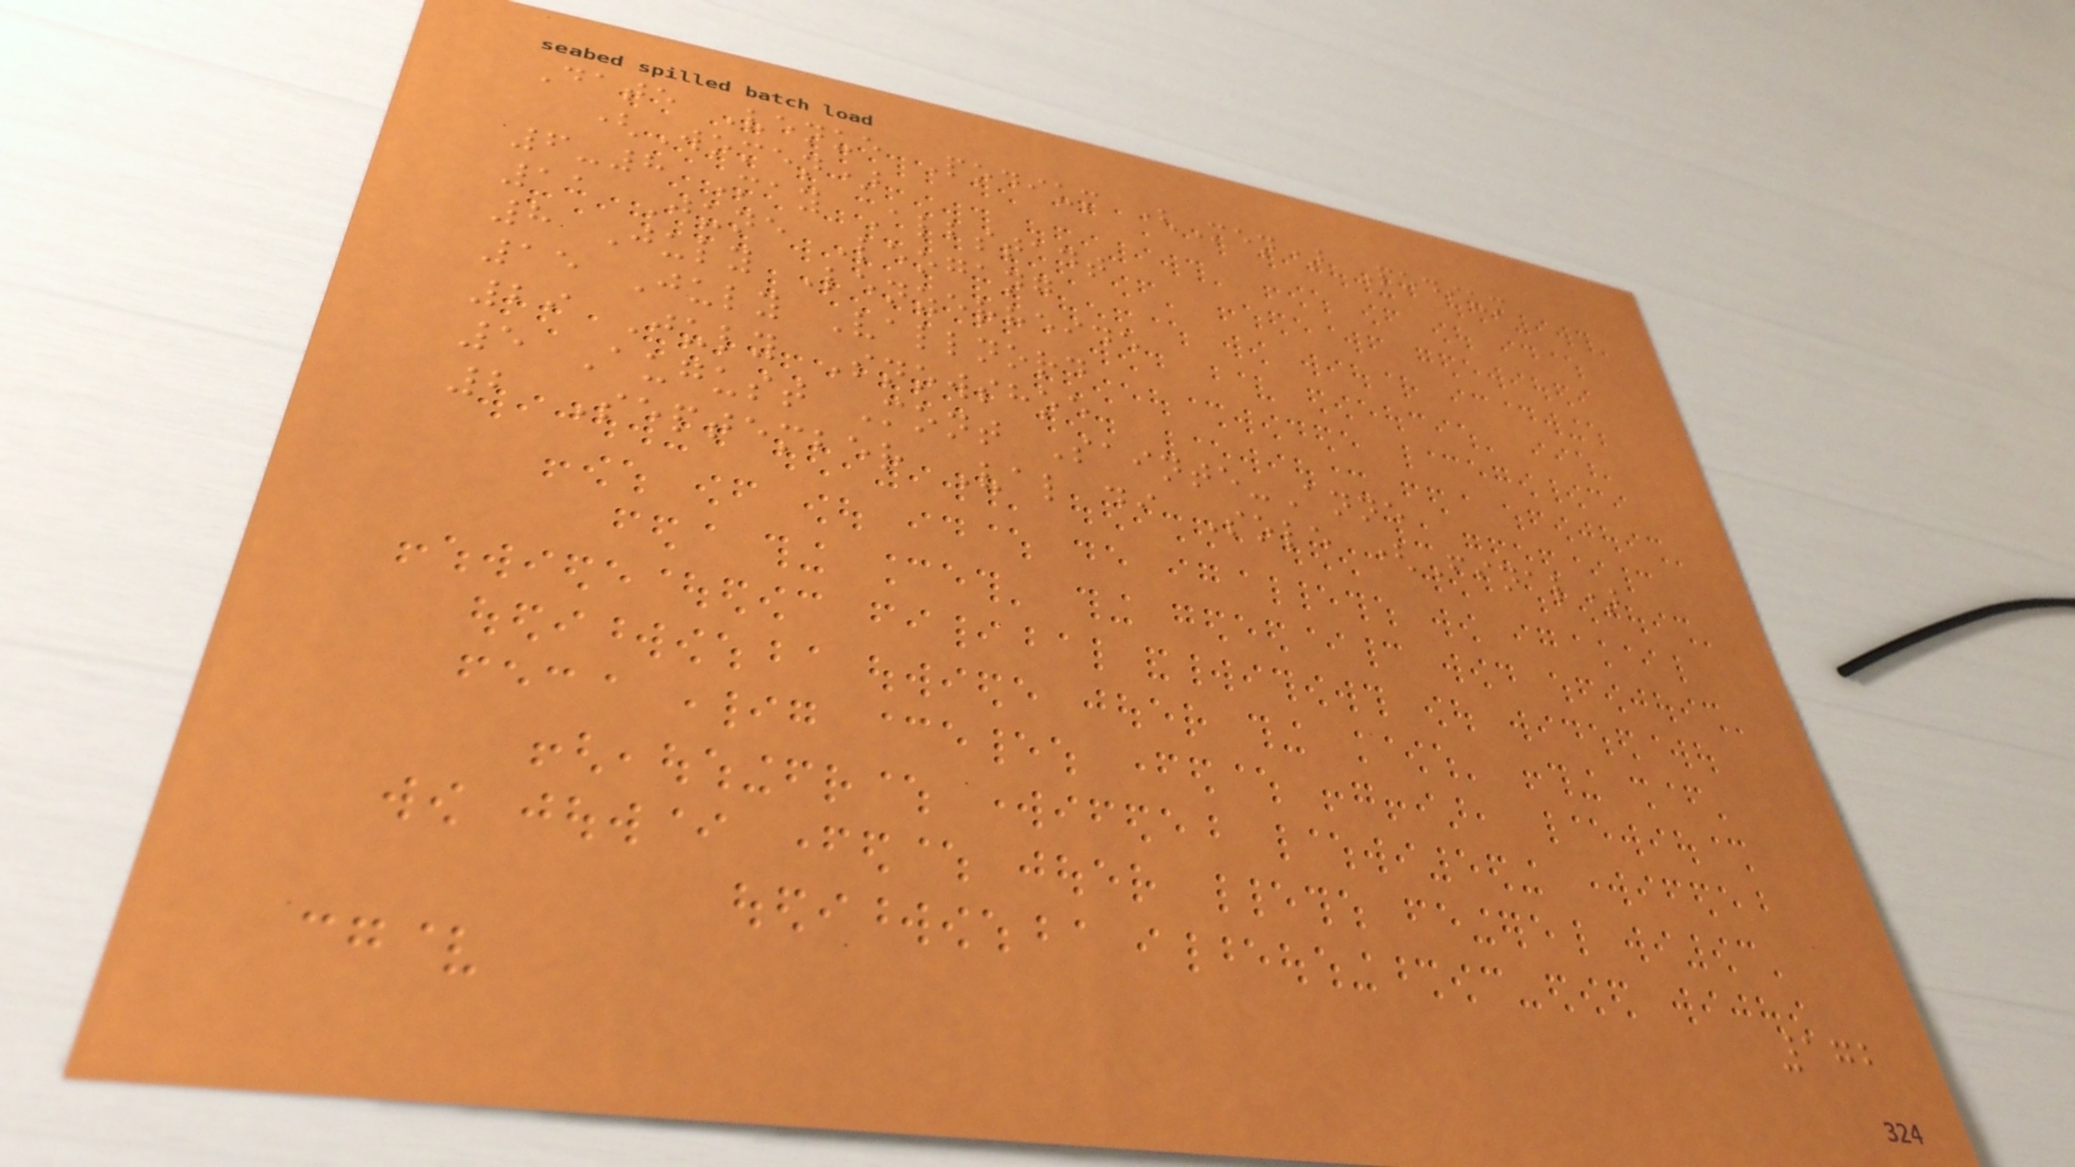Date Venue Podium (Men) Podium
(Women)
6-8 May Albstadt
11 June Leogang
8 July Lenzerheide
15 July Vallnord
29 July Snowshoe
5 August Mont Sainte-Anne
2 September Val di Sole (Final)
172
